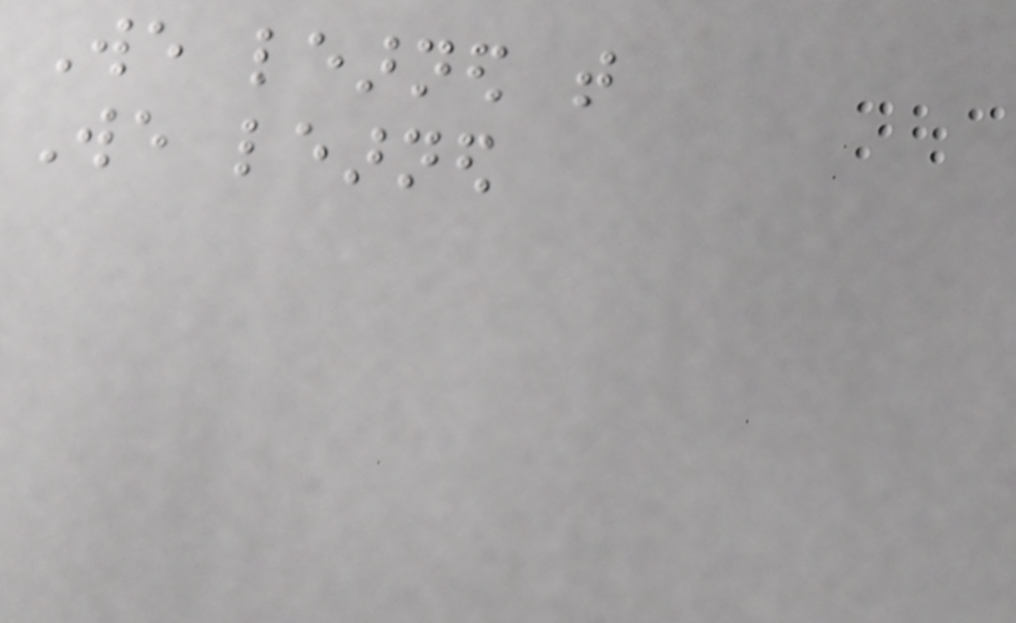We learned that
We learned
